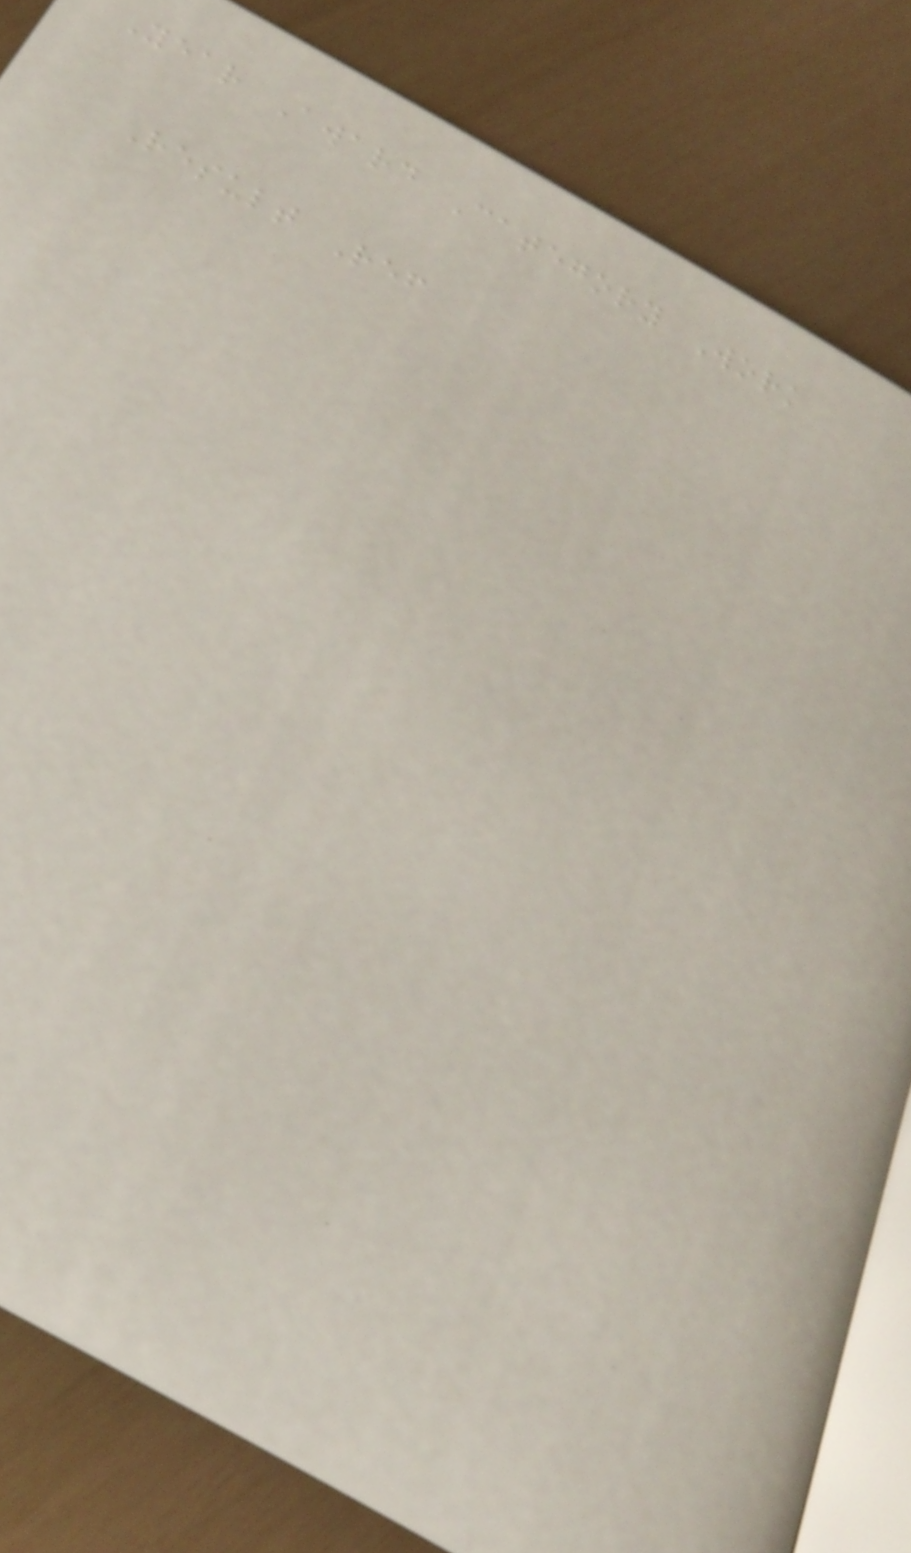Year Award Category Work
Result Ref
